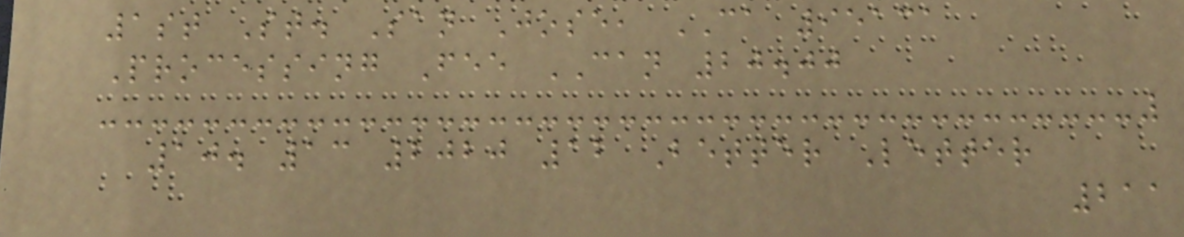1st St. San Jose, CA 95131
Processing Fee CAN 20.00
10. 13 2020 12 Better Letter
211
